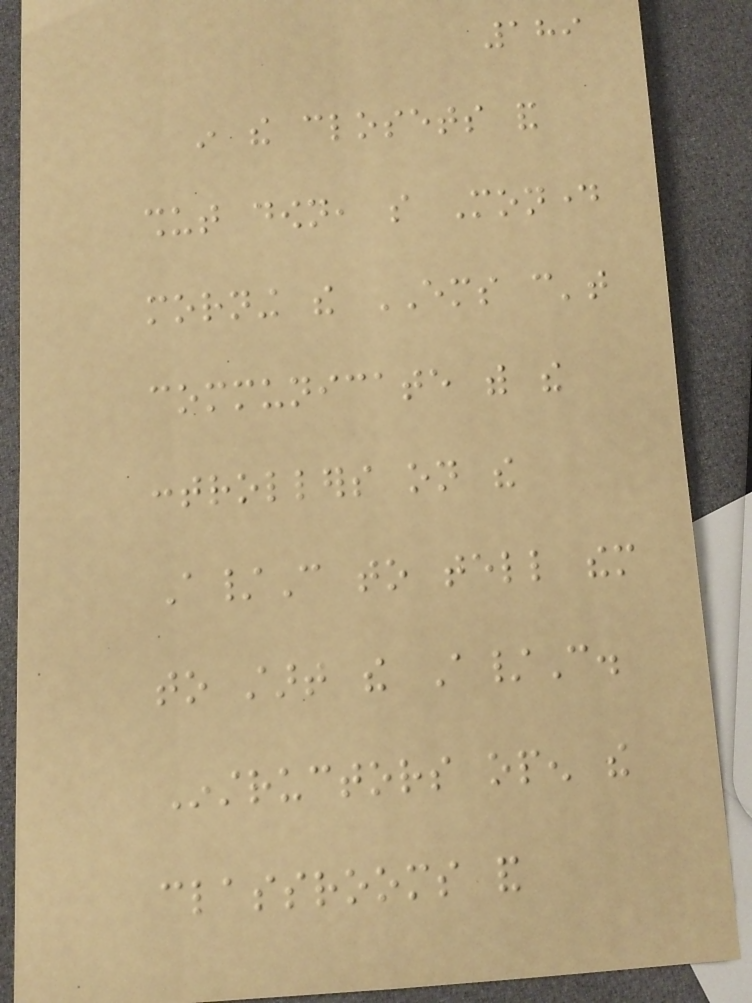189
in the closets and
shut down, so Monday
morning the EMS can't
communicate with the
controllers on the
A/C to tell them
to start the A/C.
Instructors open the
classrooms and
